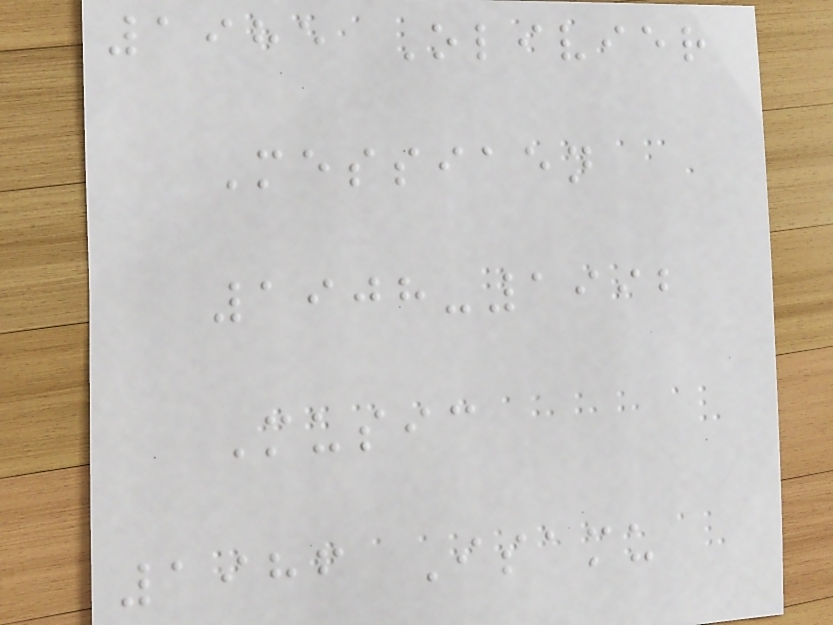1985 Olivier
Messiaen
1908-1992
Music
1986 Isamu
